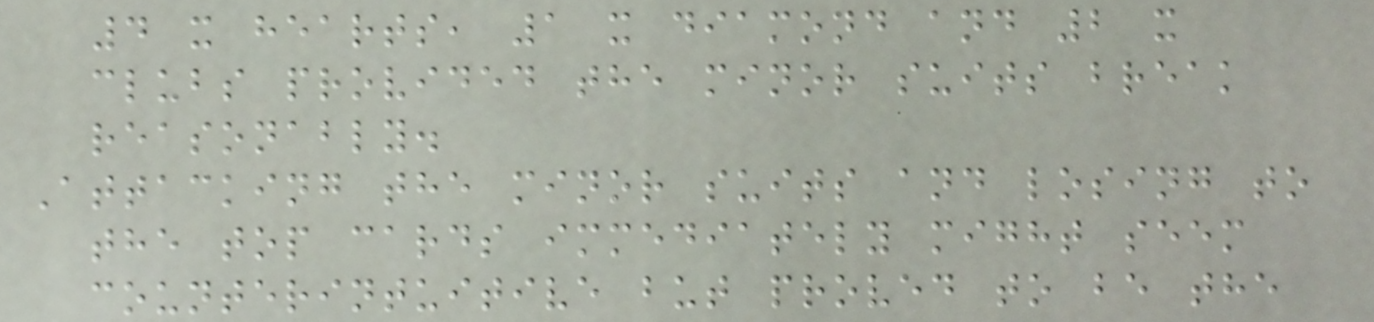4 x hearts, 1 x diamond and 2 x
clubs provided the minor suits break
reasonably.
Attacking the minor suits and losing to
the top cards immediately might seem
counterintuitive but proved to be the
